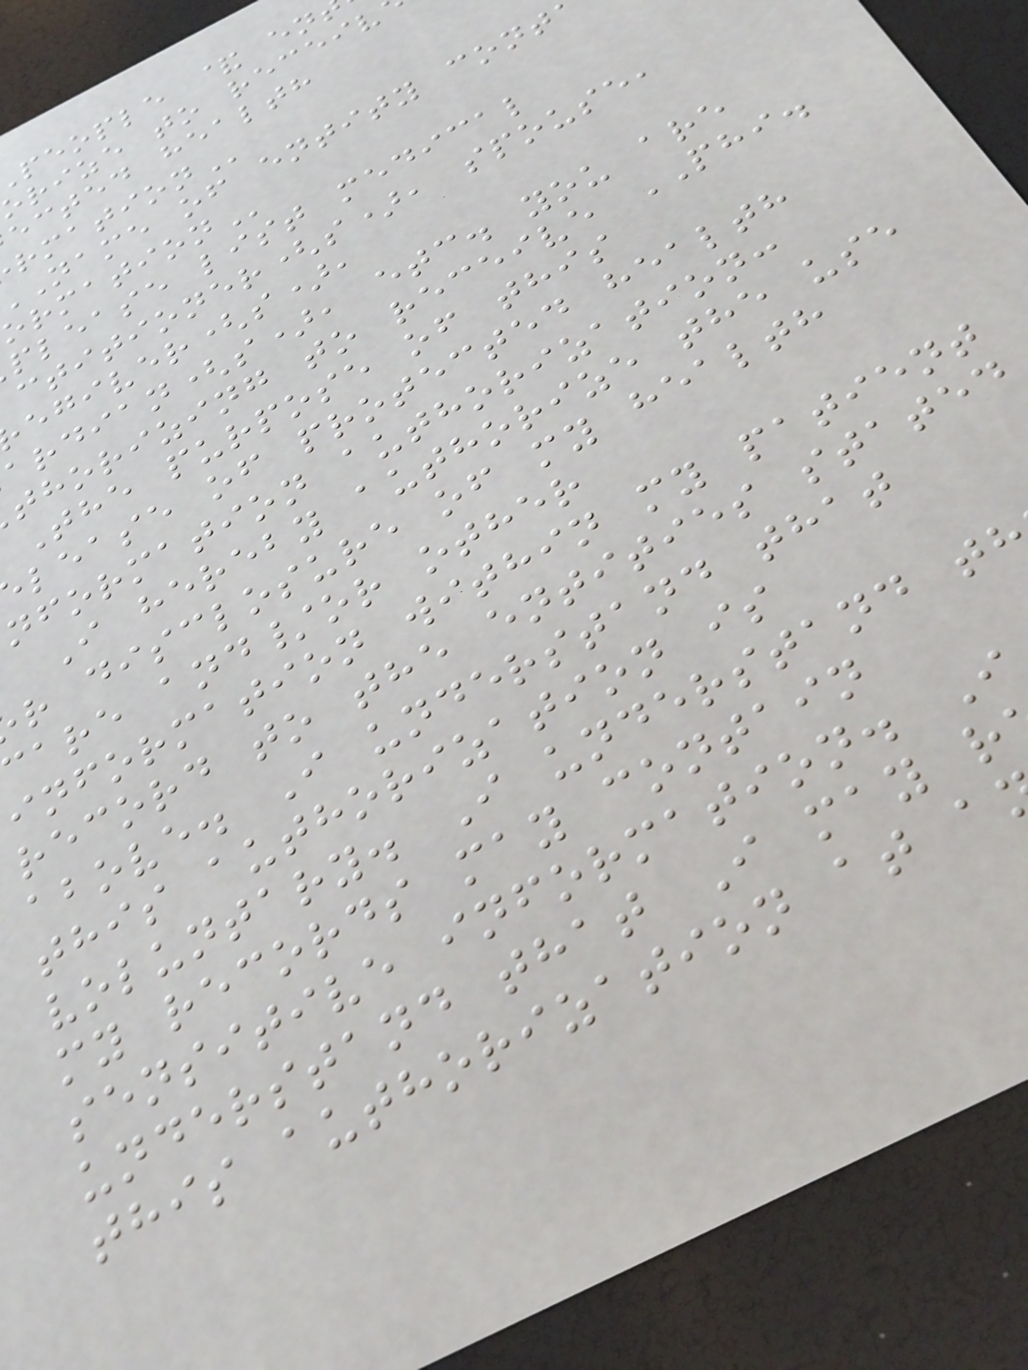people &
orize to
ected health
name of entity
please list medical
ctitioner(s), spouse,
egiver(s),
ardian(s), etc. you are
thorizing to receive PHI.
The purpose of this
lease of protected health
nformation authorization:
I hereby authorize the use
r disclosure of my health
are and/or other
information within my patient
record to the entities stated
above. I understand that
this authorization is
voluntary. I understand t
my records may contain
sensitive information. I
understand that I may r
this authorization at a
